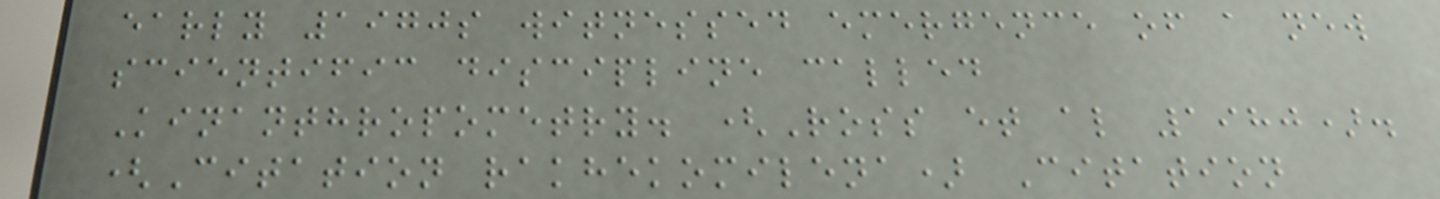early 1970s witnessed emergence of a new
scientific discipline called
Kinanthropometry. (Ross et al 1980).
(Citation rakhekomilena) Citation
